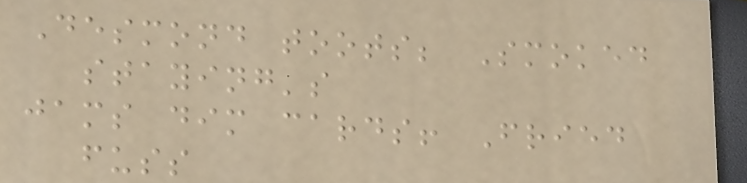Desmond toots; Smoked
staying's
jams dim cards! Fried
fuss
